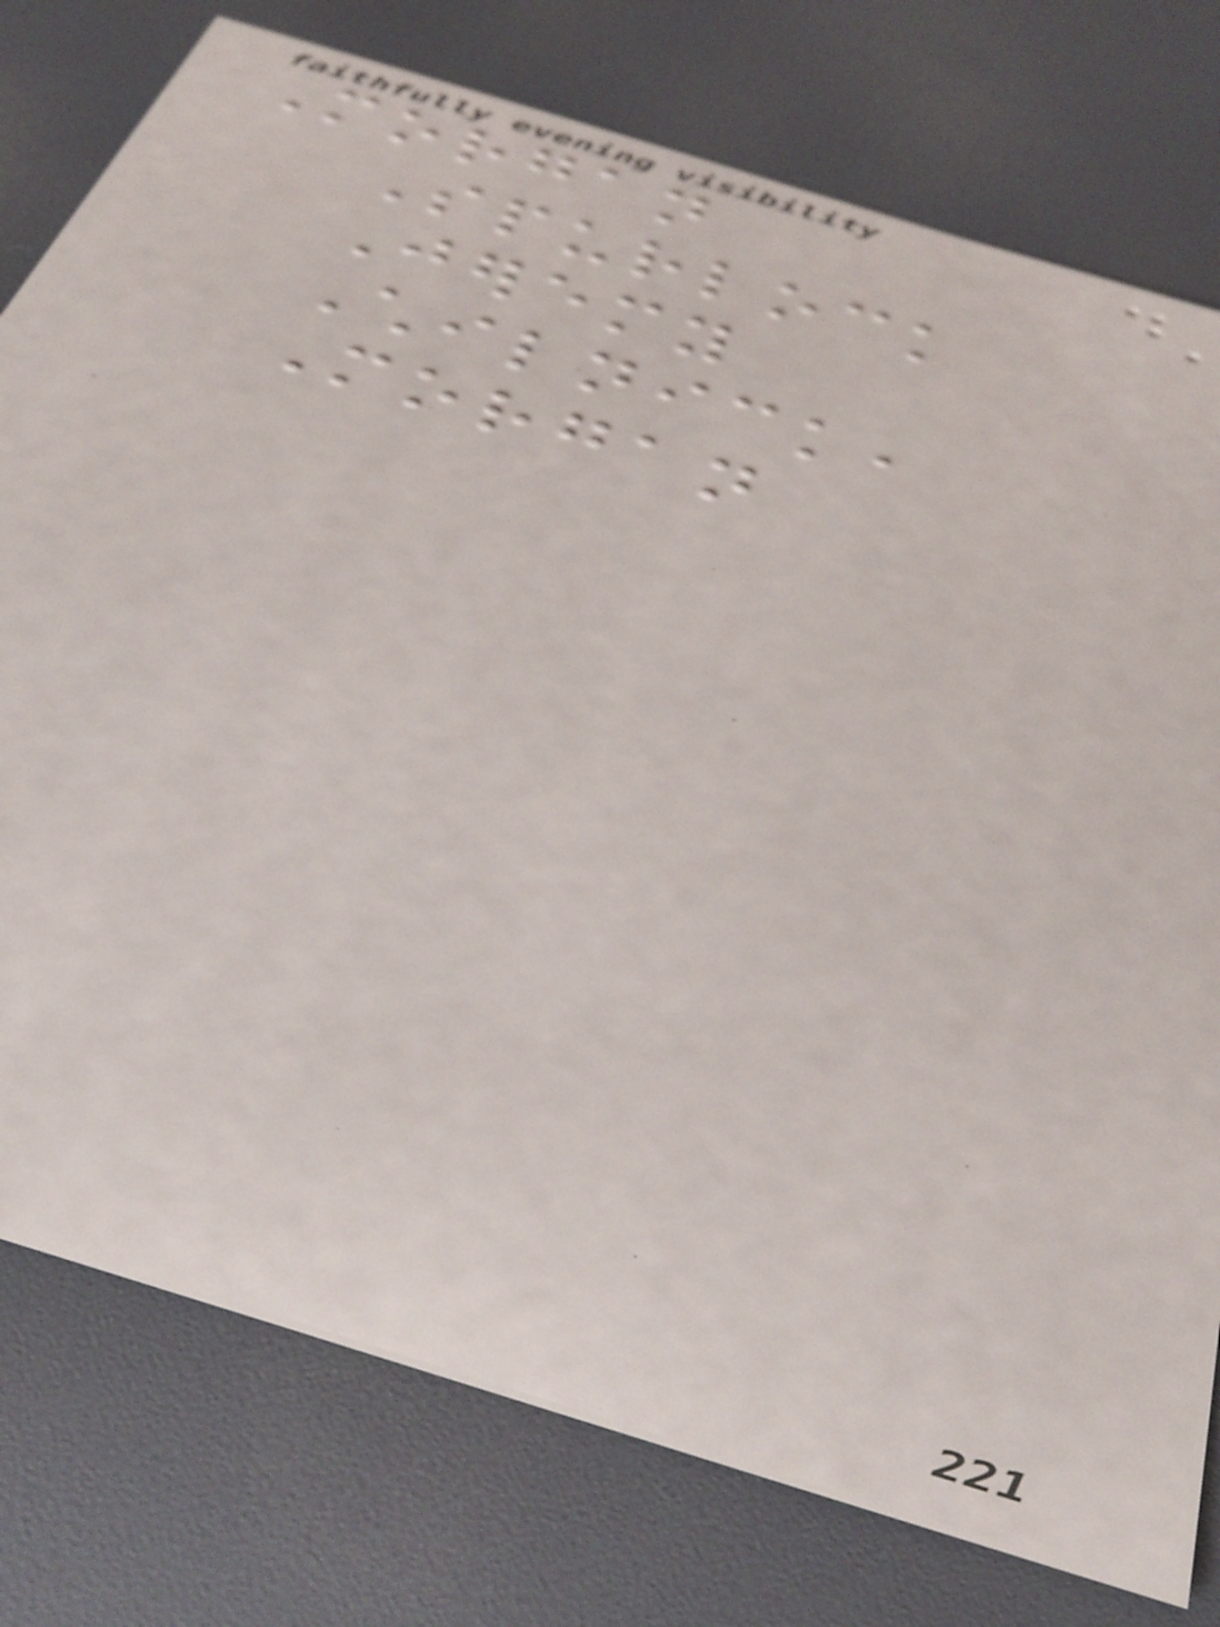Morgan
Spurlock
Jeremy
Chilnick,
Morgan
